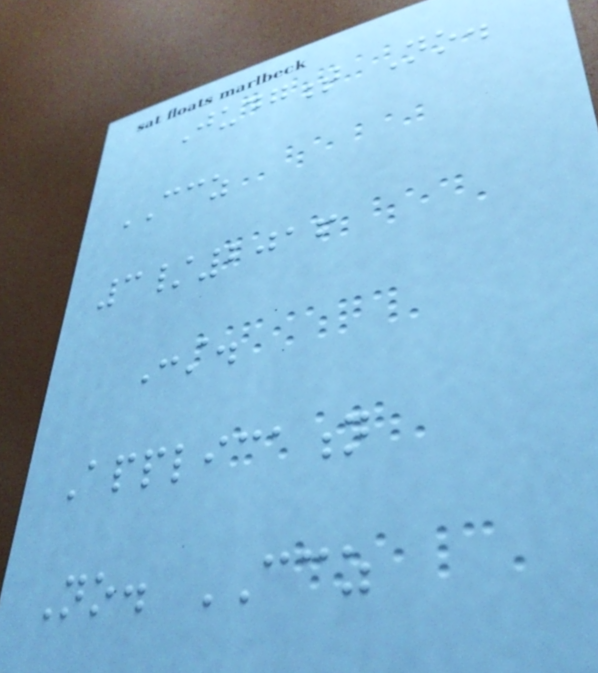Judgment No.
CCZ
3/2016
Const.
Application
No. CCZ
